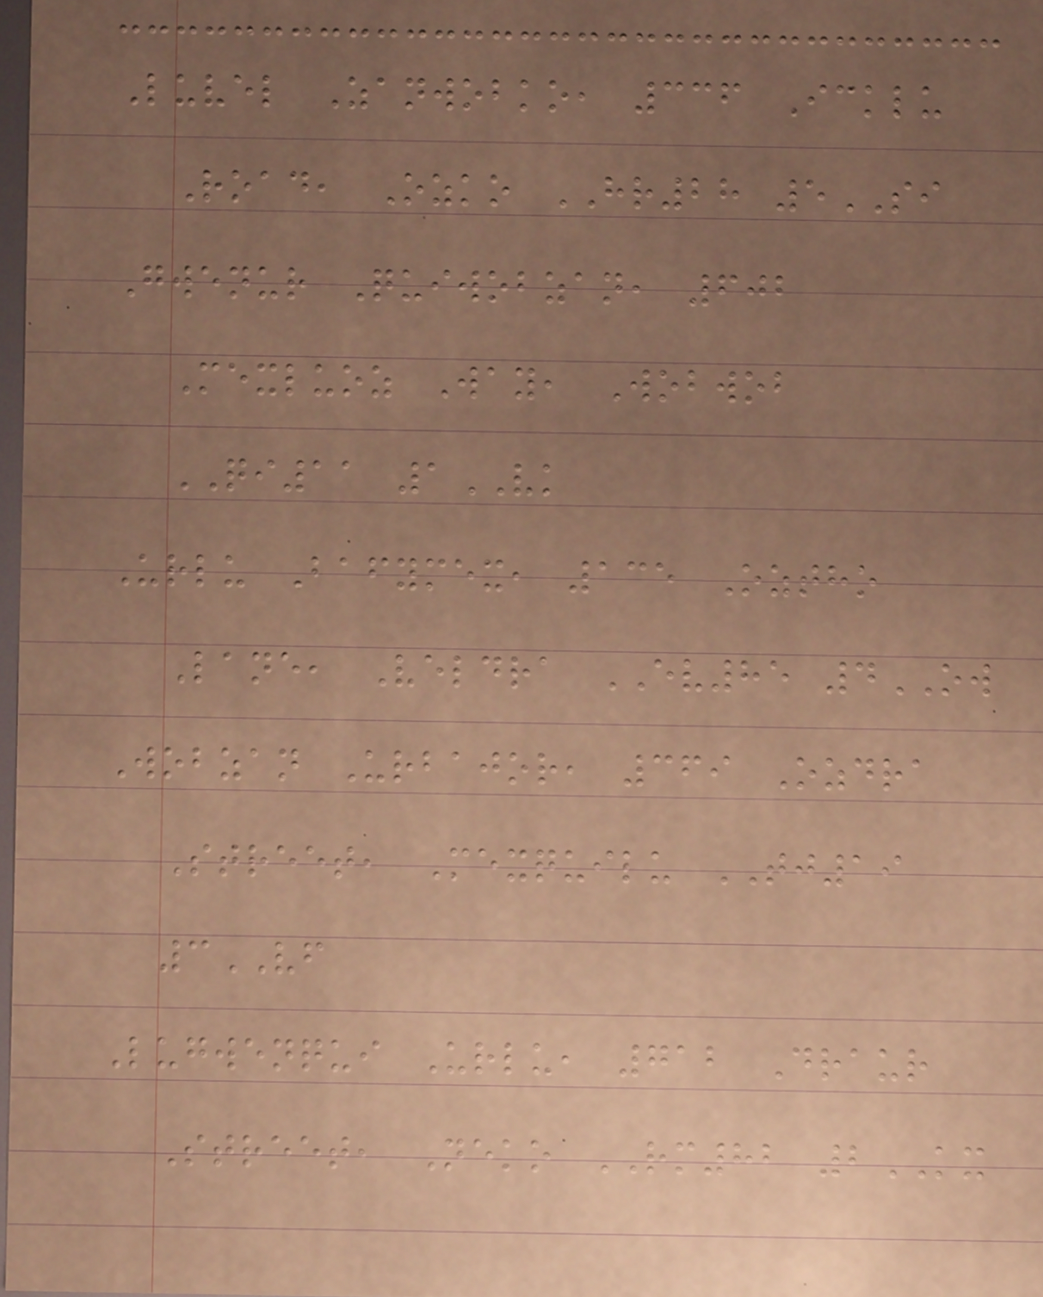Luvel Zanwobko, 336 Icklu
Road, Ozko HR28 5SI
Gwenur Quiwobzan, 602
Mexluoz Way, Wobwob
QI11 1VK
Urlu Bafymex, 135 Oztho
Lane, Veldra EV85 4OW
Wobzan Urbajor, 369 Ozdra
Street, Mexquilu TJ19
3VF
Lugwenqui Urlu, 712 Draur
Street, Neko RM82 2KX
